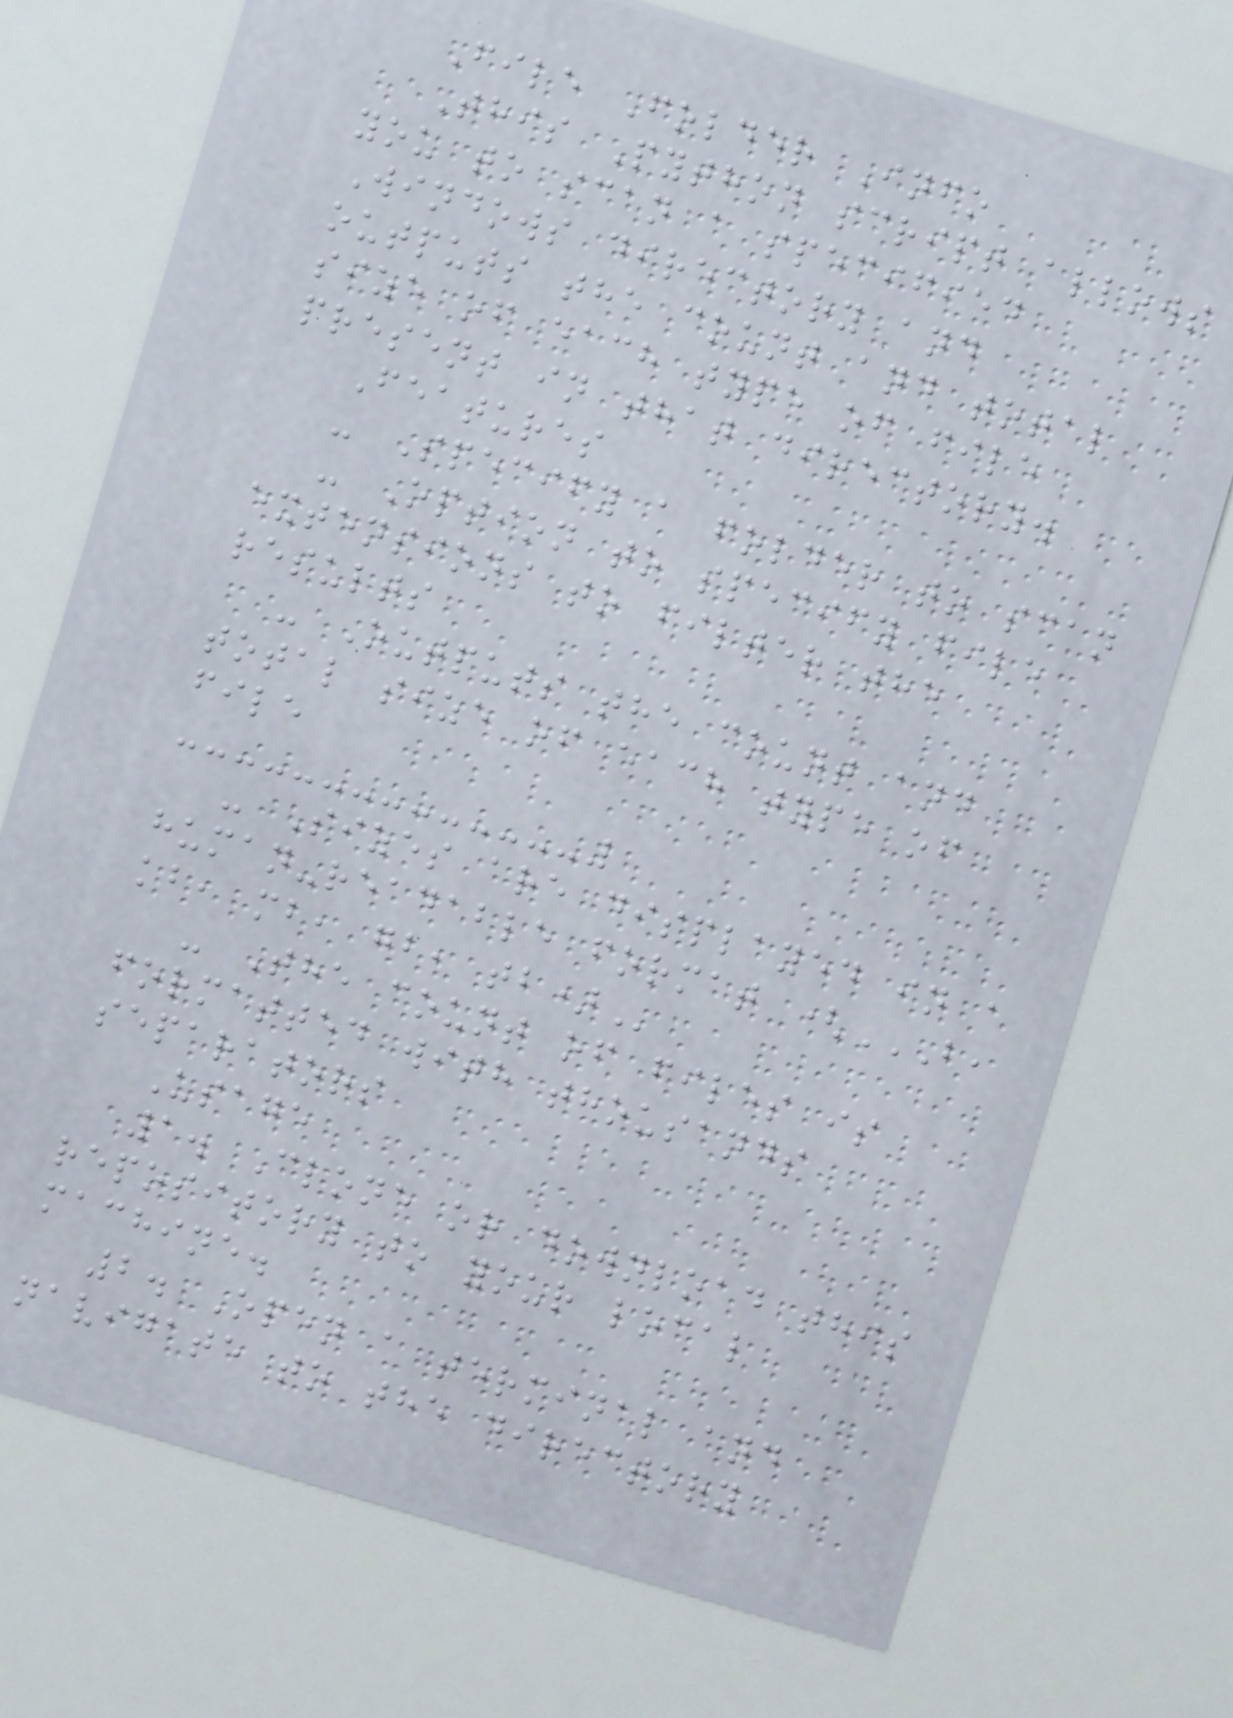File Folder Info
This Python script allows
you to scan a specified
Windows directory and
outputs the count and total
size of each type of file
present in that directory.
Features
- Specify a folder to scan
- Option to specify file
extensions to filter the
results
- Outputs the count and
total size of each type of
file
- Sizes are displayed in a
human-readable format (B,
KB, MB, GB, TB)
- The count of files is
formatted with thousands
separators
Usage
1. Clone or download this
repository to your local
machine.
2. Open a terminal and
navigate to the directory
